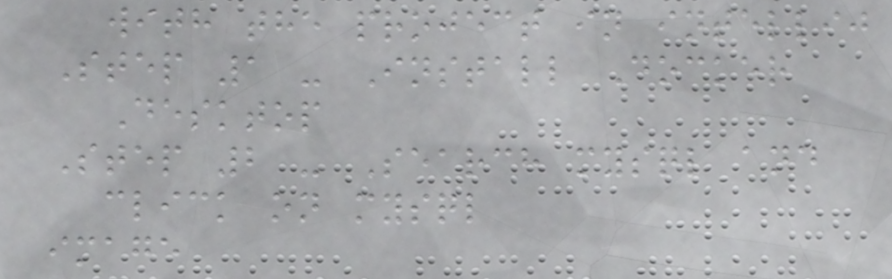with the project in intellij
Step 1 - Install Docker
Desktop
Step 2 - Search mysql and
click on mysql
image
